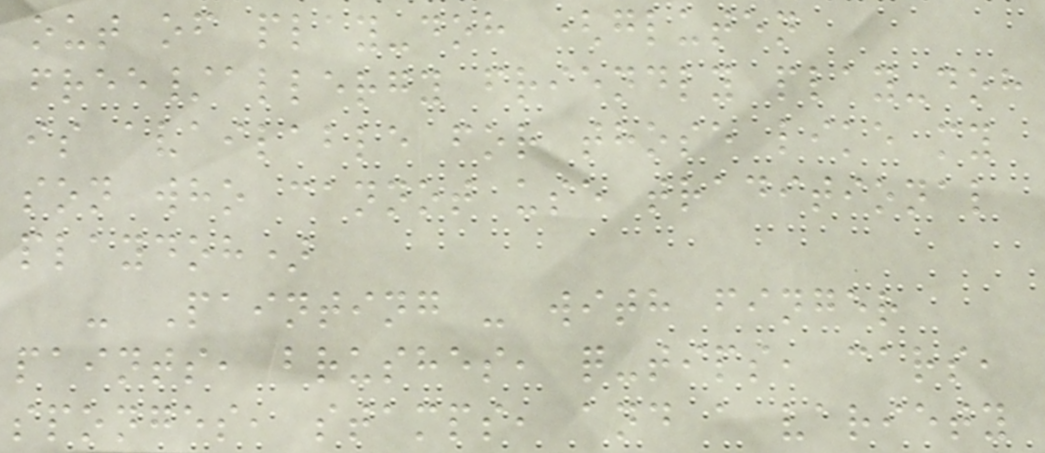out of play-doh (gluten
free/allergy friendly play-doh
is available for those like my
son who cannot use traditional
playdoh)
- Painting - with finger
paints, brushes, q-tips, cars,
sponges, stamps, and a variety
